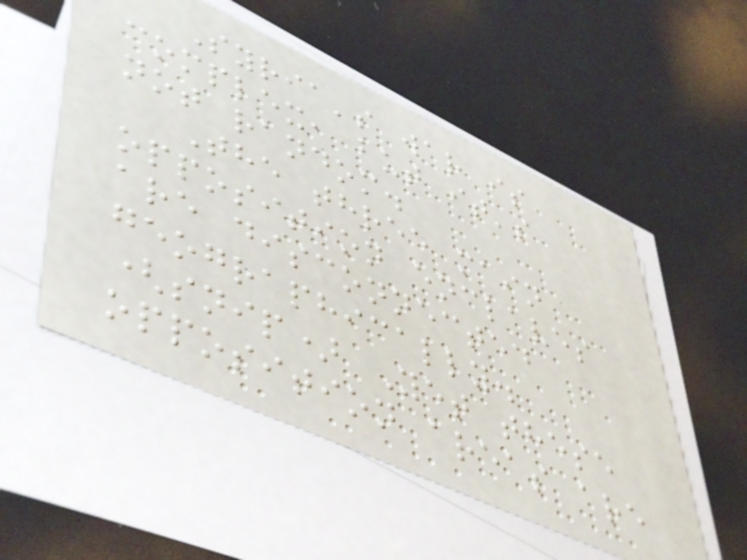Syria's war is
complex, but it's
not random.
The three main
opposition enclaves
are disconnected
geographically.
(snip) Yet these
opposition areas are
